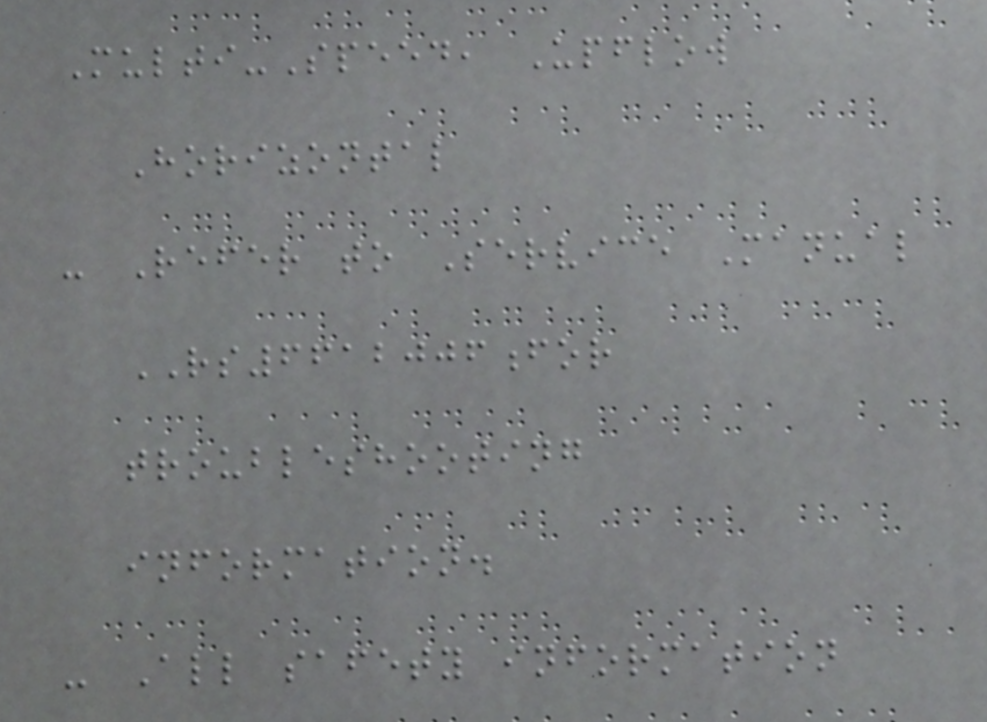Multi-Speed, Upflow
Horizontal
- Refer to Service Manual
RS6612006for
troubleshooting
information.
- All safety information
